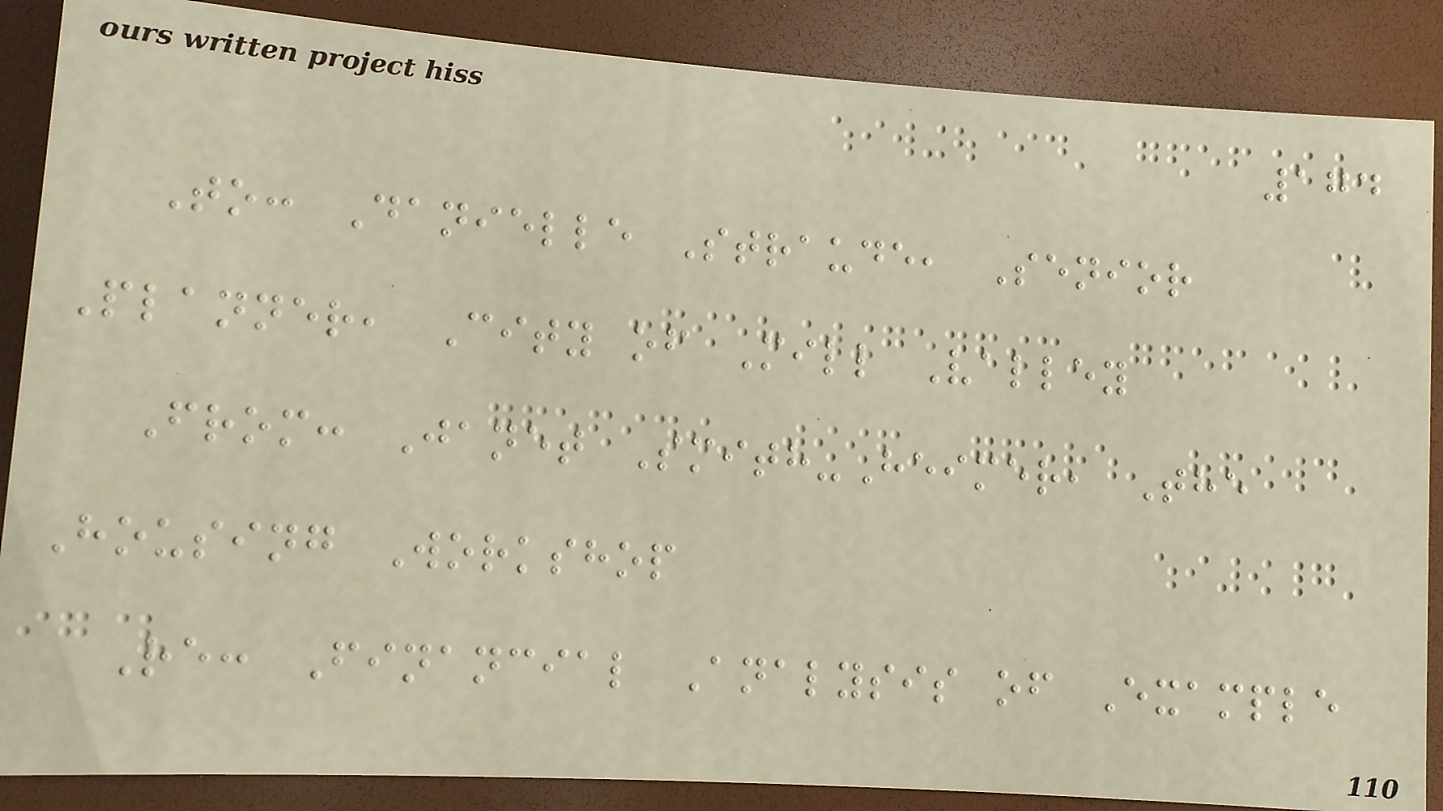174
To: Danielle Straude, Senior
Planner, City of Mill Valley
From: Janet Smith-Heimer, The
Housing Workshop
Re: Financial Analysis of Example
